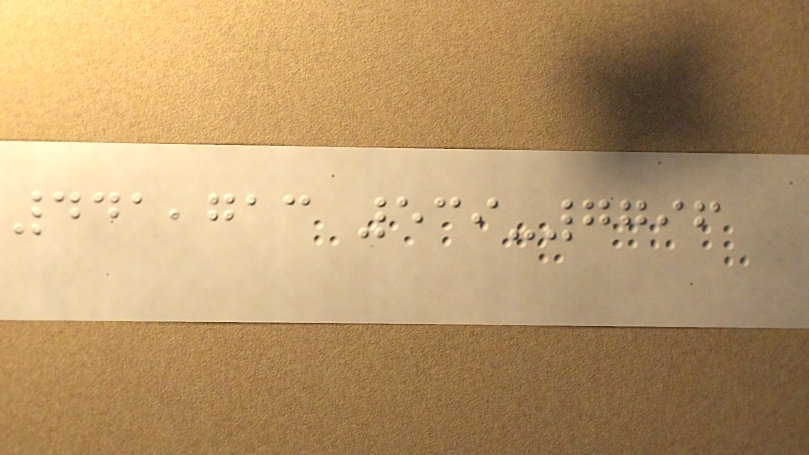441,713 539-7796
